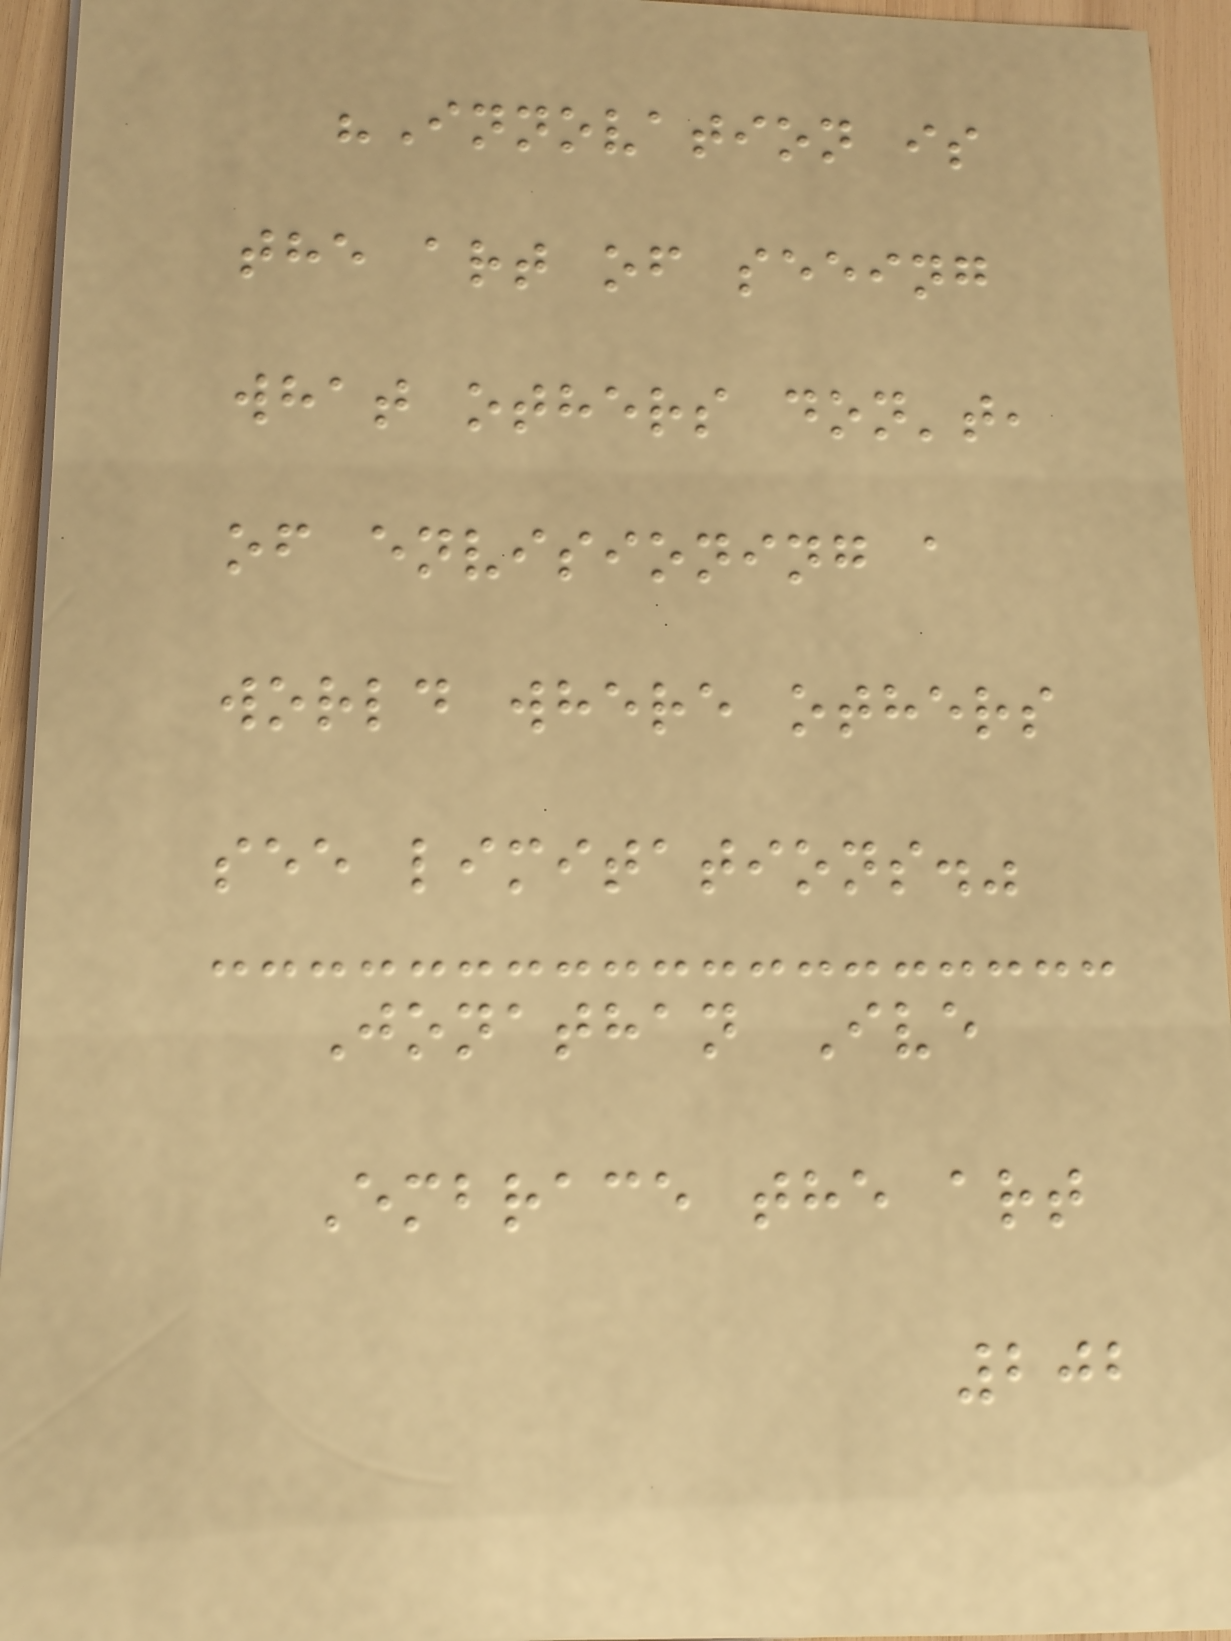"Innovation is
the art of seeing
what others don't,
of envisioning a
world where others
see limitations."
Jonathan Ive
Embrace the art
202
